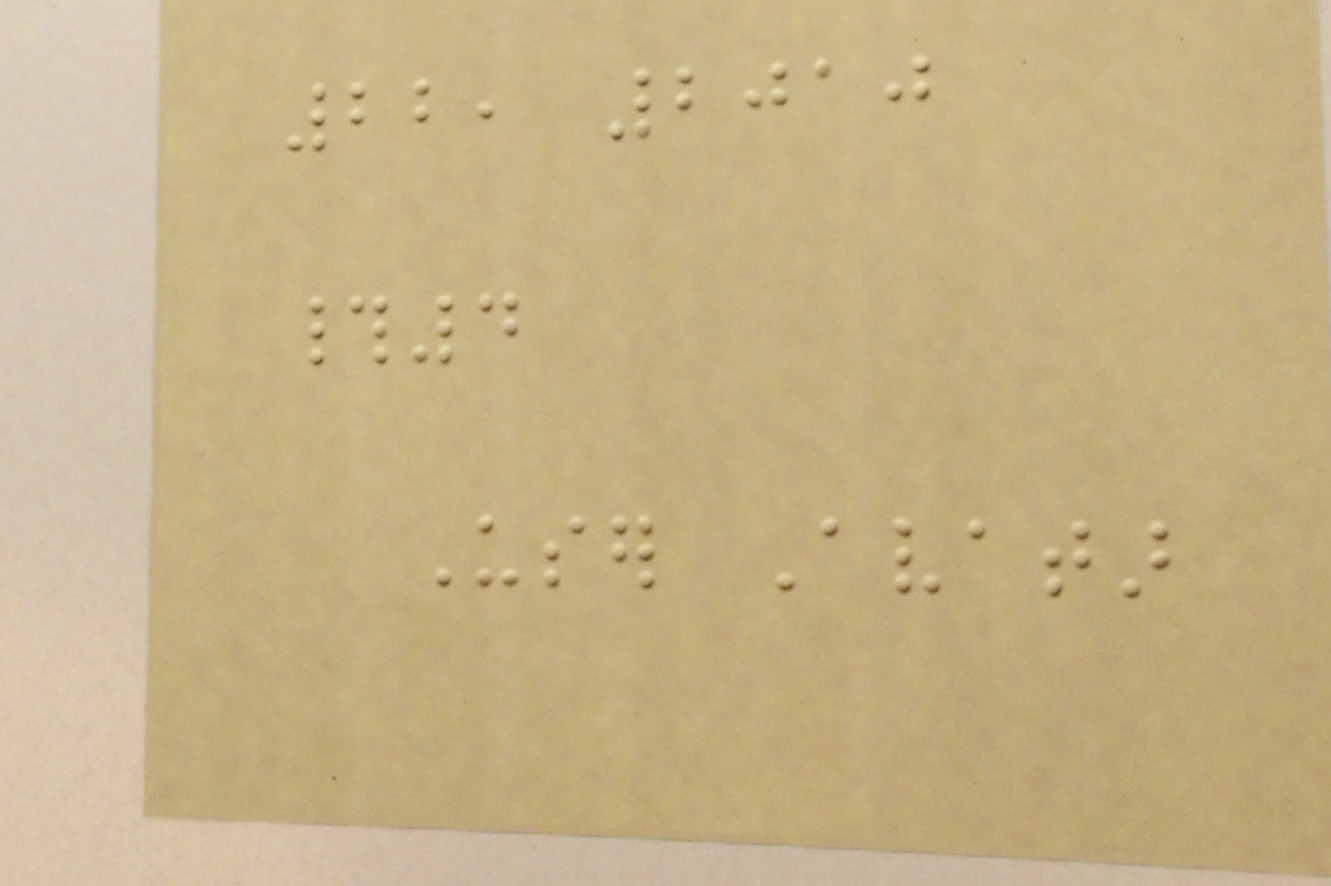22, 2010
#4
User Avatar
